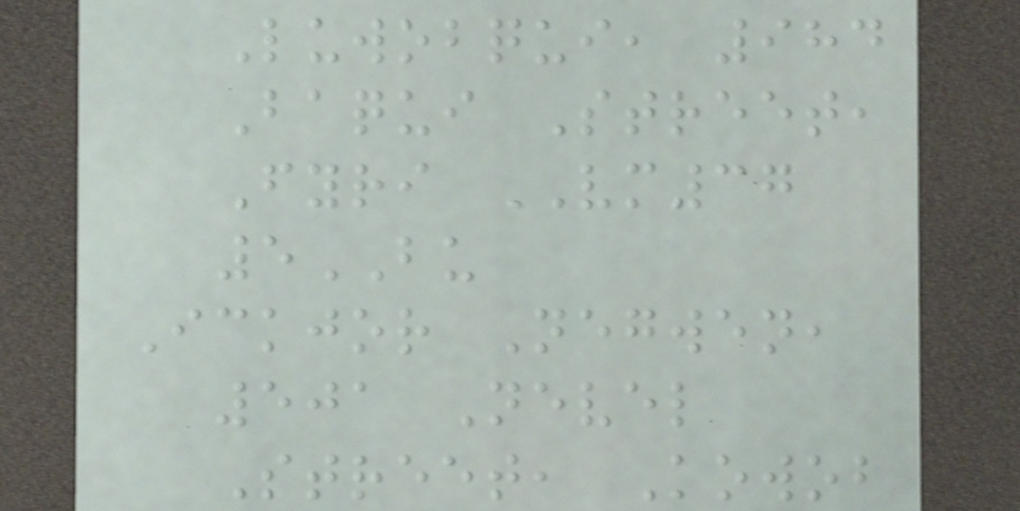Luwobqui, 984
Baqui Street,
Fyri VM37
5BU
Ickjor Negwen,
501 Nevel
Street, Kowob
